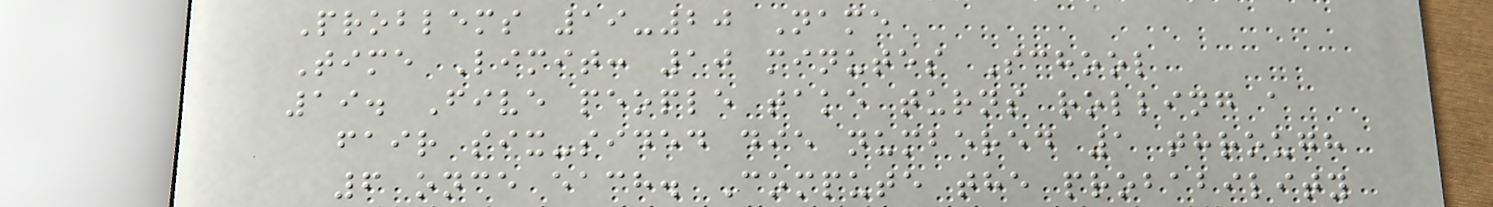Problems 19-20 Name
Time Limit: 10 minutes School
19. Five people take turns rolling a
fair six-sided die numbered 1 through
6 once each. Compute the probability
